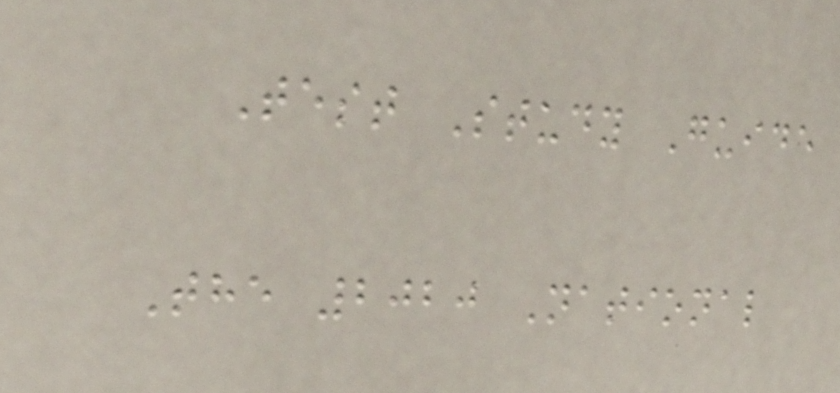Test Study Guide
The 2020 National
